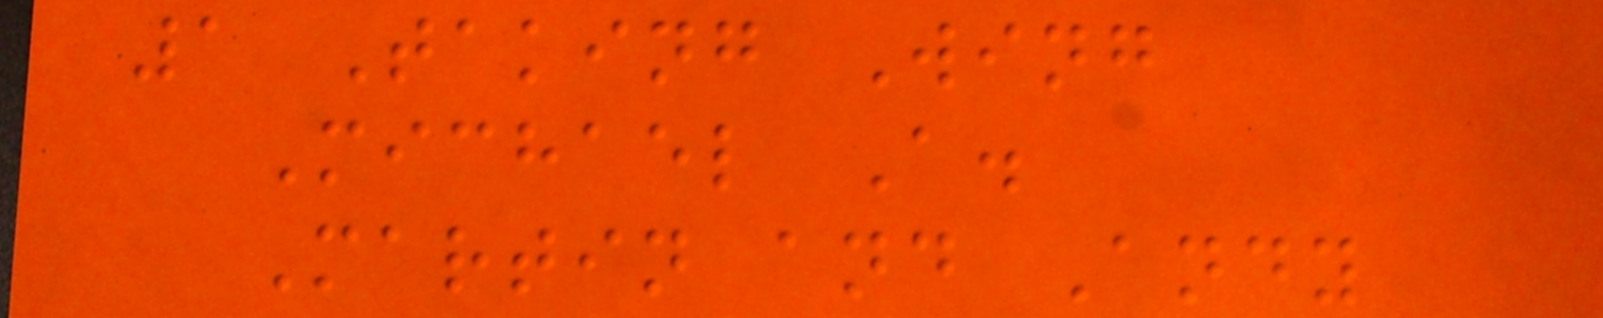1 Taking Wing
Michael A.
Martin and Andy
